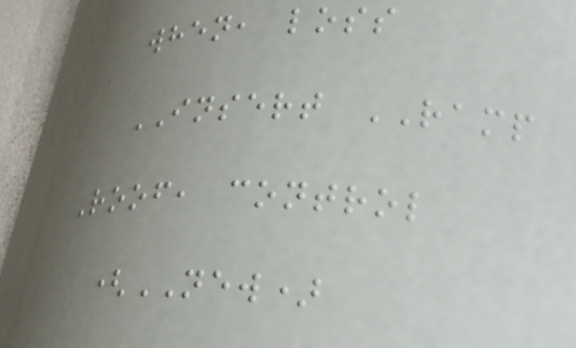when, loss
INSERT RAMP
Roof, control
(NEW)
